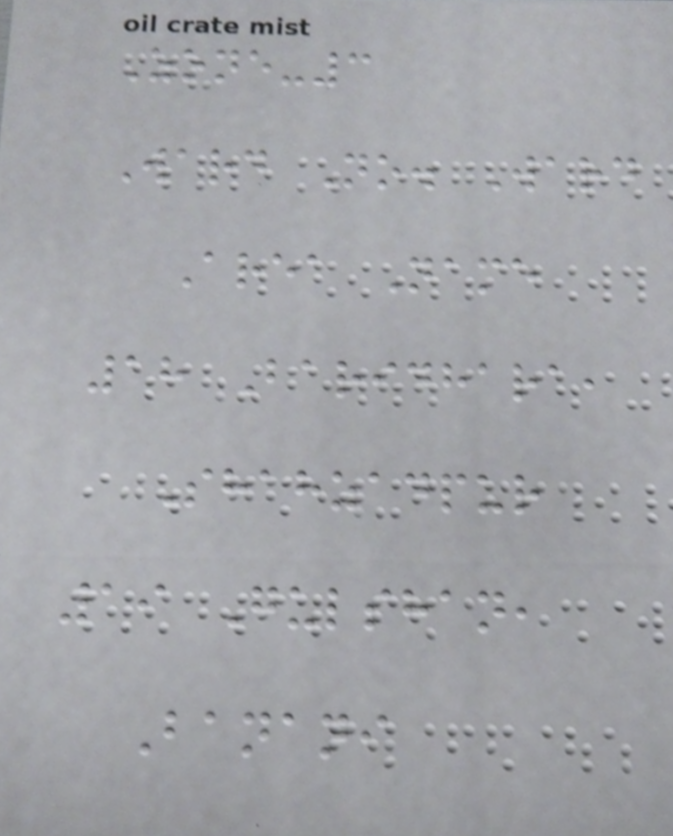Zone-3
Ward No. Ward
Area Name
18 Baridhara,
Shahzadpur
19 Gulshan,
Banani
